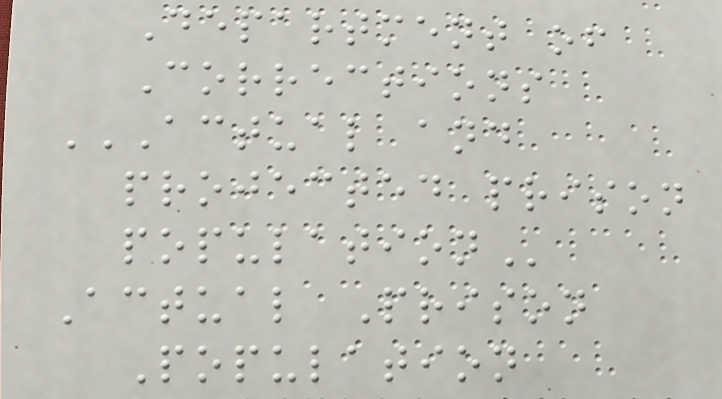Department of
Corrections
ACTUAL AND
PROJECTED PRISON
POPULATION
Actual Prison
Population
